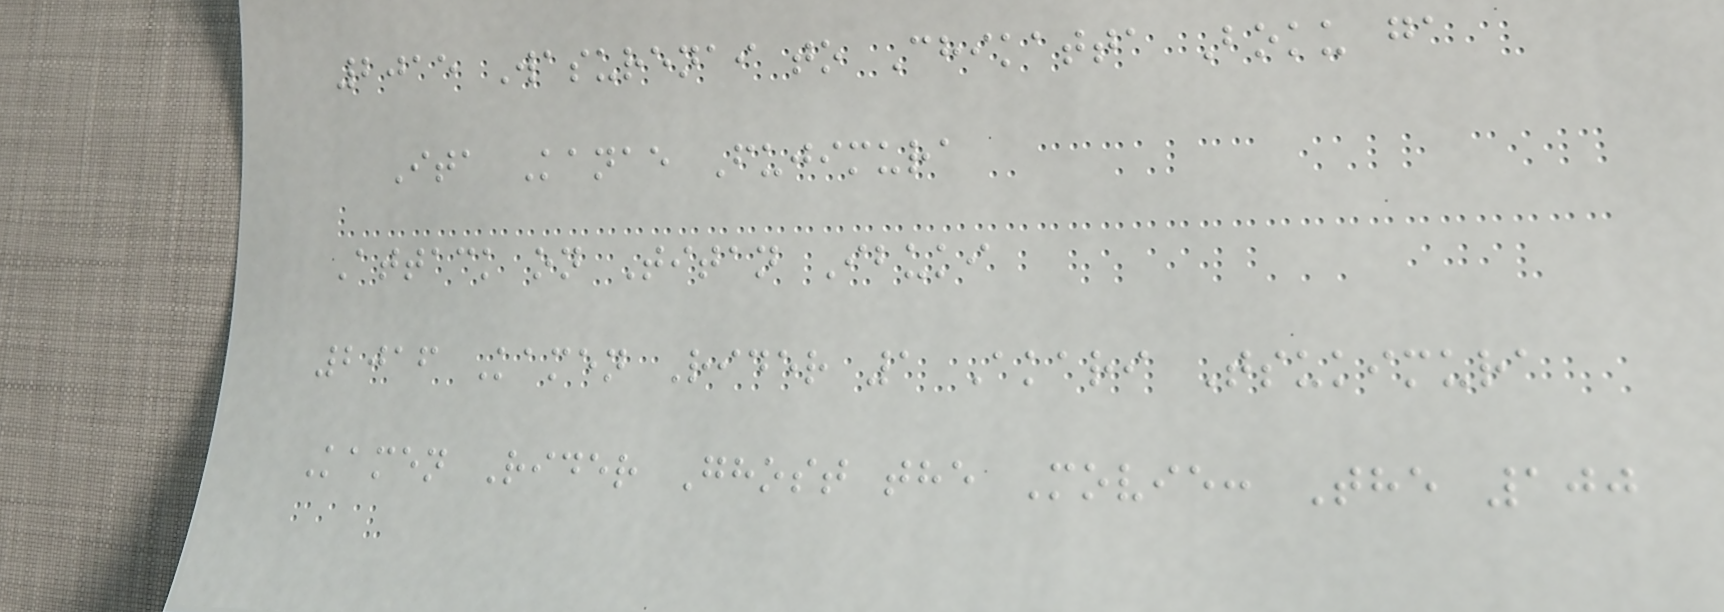2015 Wasurenai to Chikatta Boku ga
Ita Kanae Fujimura
Attack on Titan Ibuki
2016 Kamen Rider 1 Akari Tsukimura
Kamen Rider Ghost the Movie: The 100
